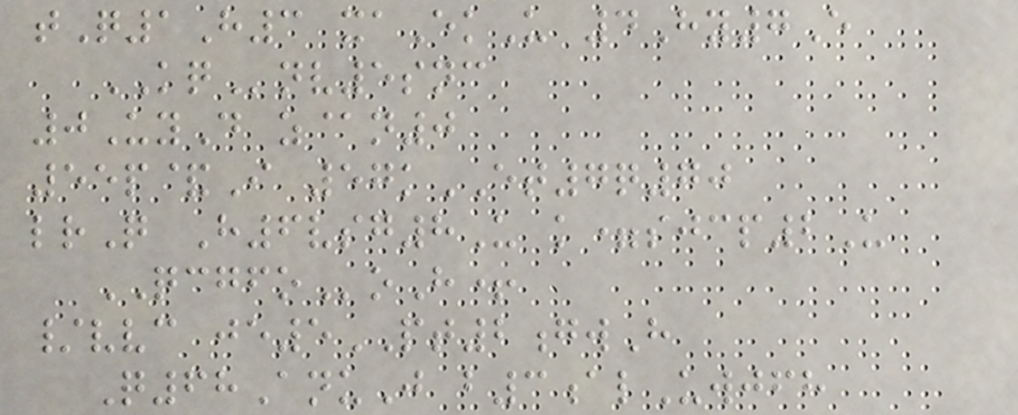tQ1H3 xaEkU 4Hy7E
KQnv5snc
0UyD z@n0
55p&I 57kET7q70
lrQ H6vsg8U k=sjcp2U
QCGFOoH+
/vvc je5PT2gwH
Q68AnuJ b3alUwjfh
